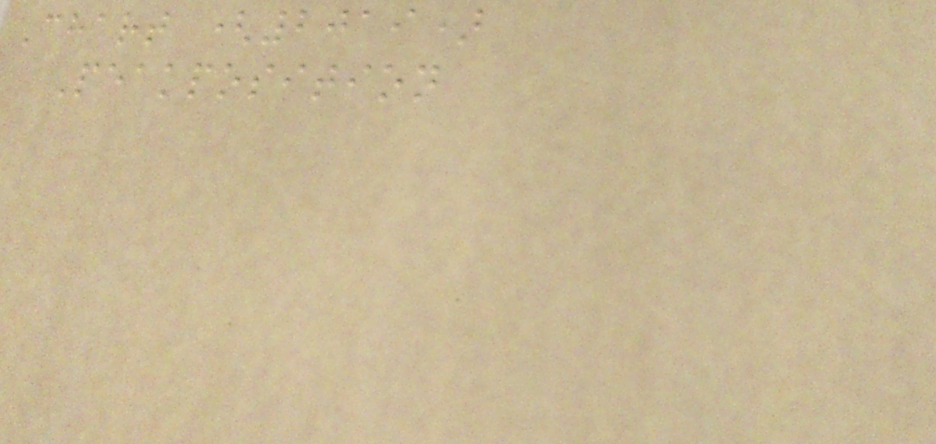Chart (2019)
Peakposition
